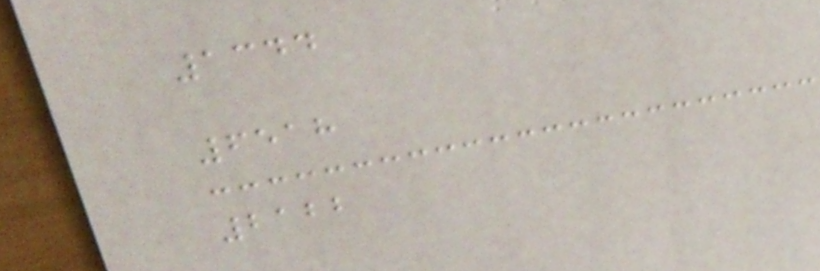1344
6518
2122
